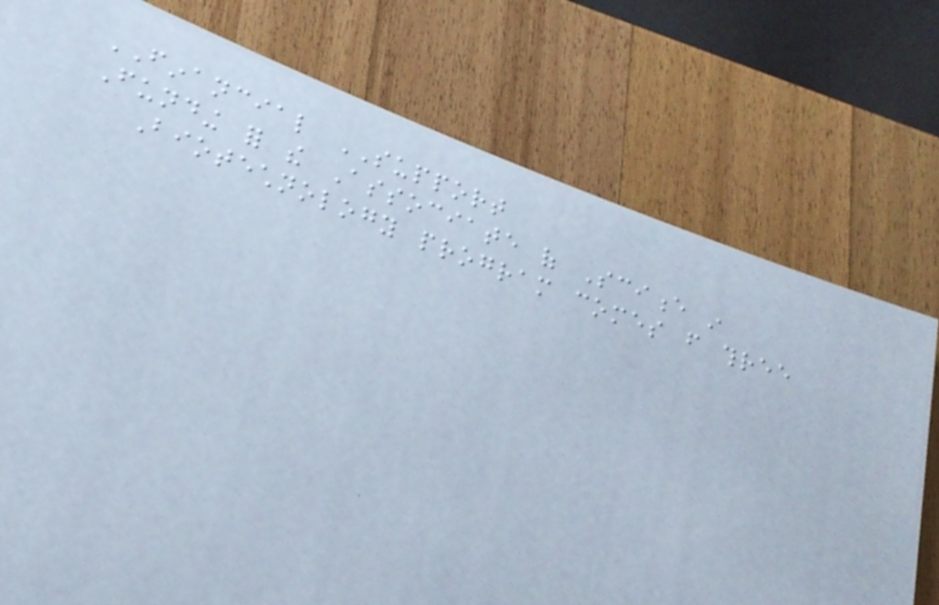FINANCIAL SUPPORT
Funding for the Associate of Science in
Biotechnology program comes from three
